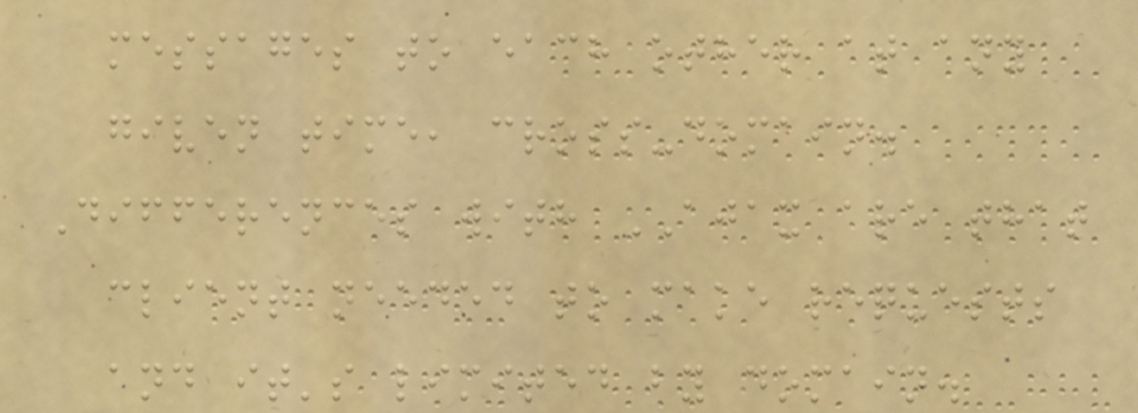messages to each other at any
given time, cross-domain.
Differences with AJAX are that
client needed to make requests
and it's limited by domain.
